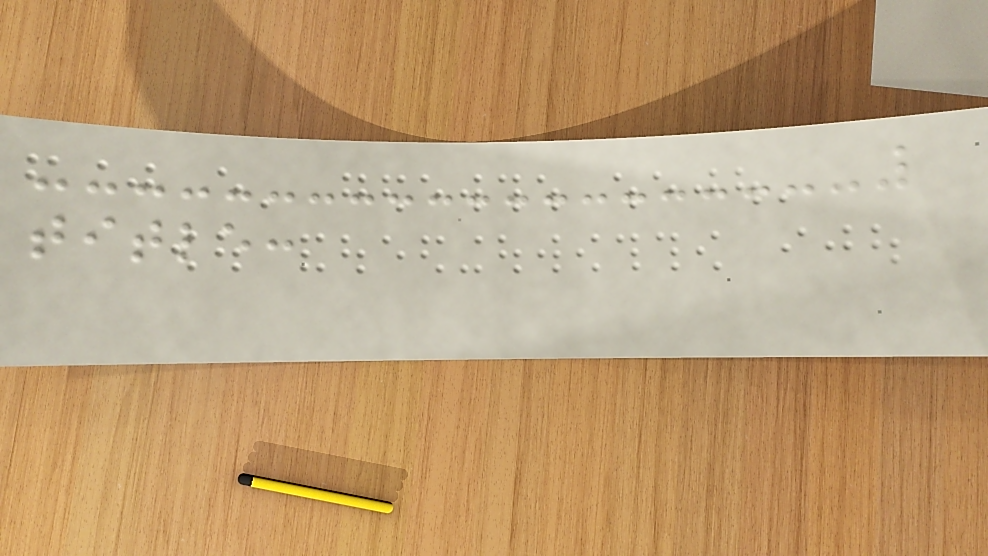title:
